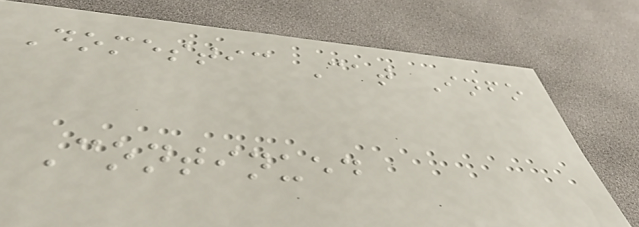Domestic Cat Info
Continued
